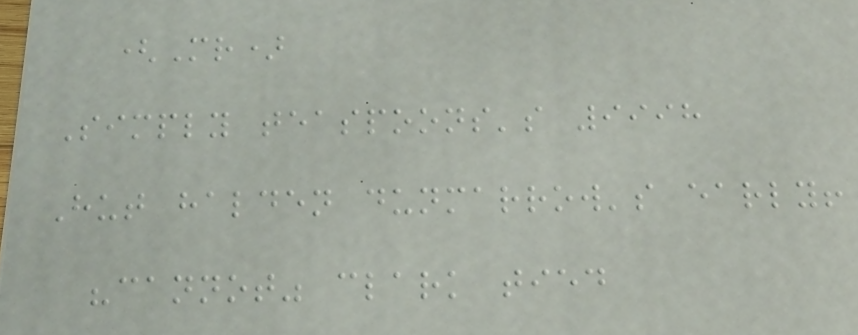(Mr)
Simply teaspoons's 9998
Hut halden dunmarrow's early!
"cannot" clark tied
